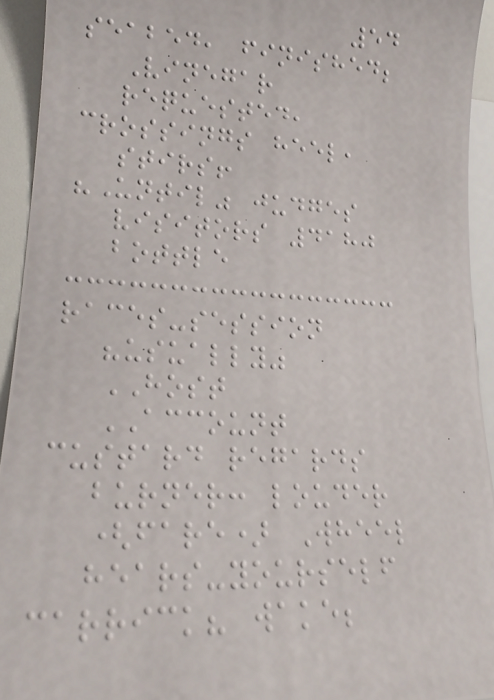54
seabed, finished;
Vinegar
requested,
crossings heel,
stirs!
"Until" judges
visitors 4180
bottle
races-session
"usually"
HOST
ACCOUNT
custard regards
burner: louder
(fare) Wheel
hears-yourself
carrick? wake;
